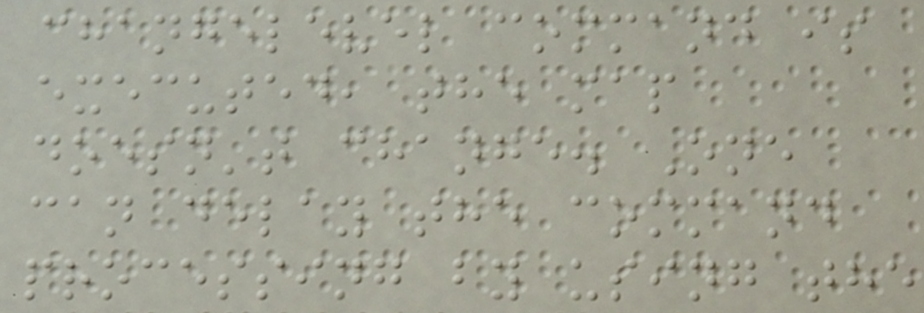changelevel command is
executed, the map
doesn't change. One
can delay the command
processing by using the
